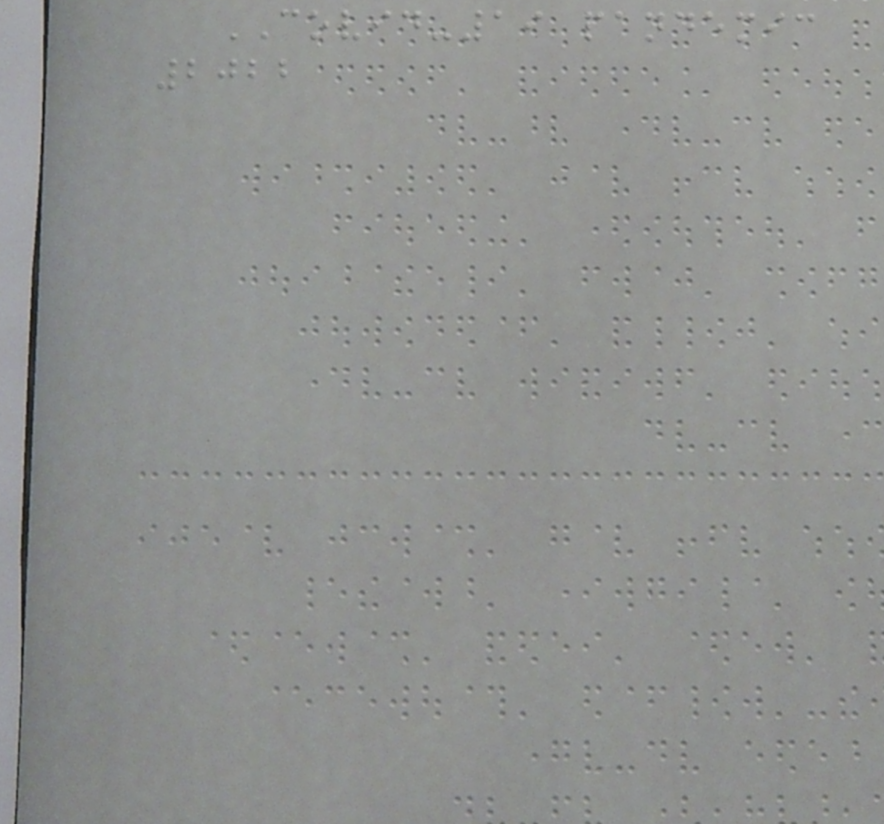COVID-19 pandemic
2022
